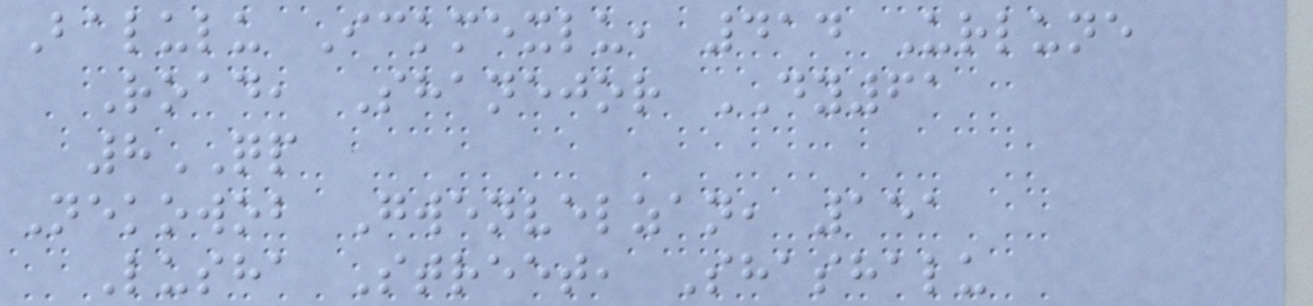Balulu Ickmexlu, 414 Urlune
Road, Shanejor DY61
8QP
Nekowob Gwenvelzan, 151
Lusha Street, Shashalu
